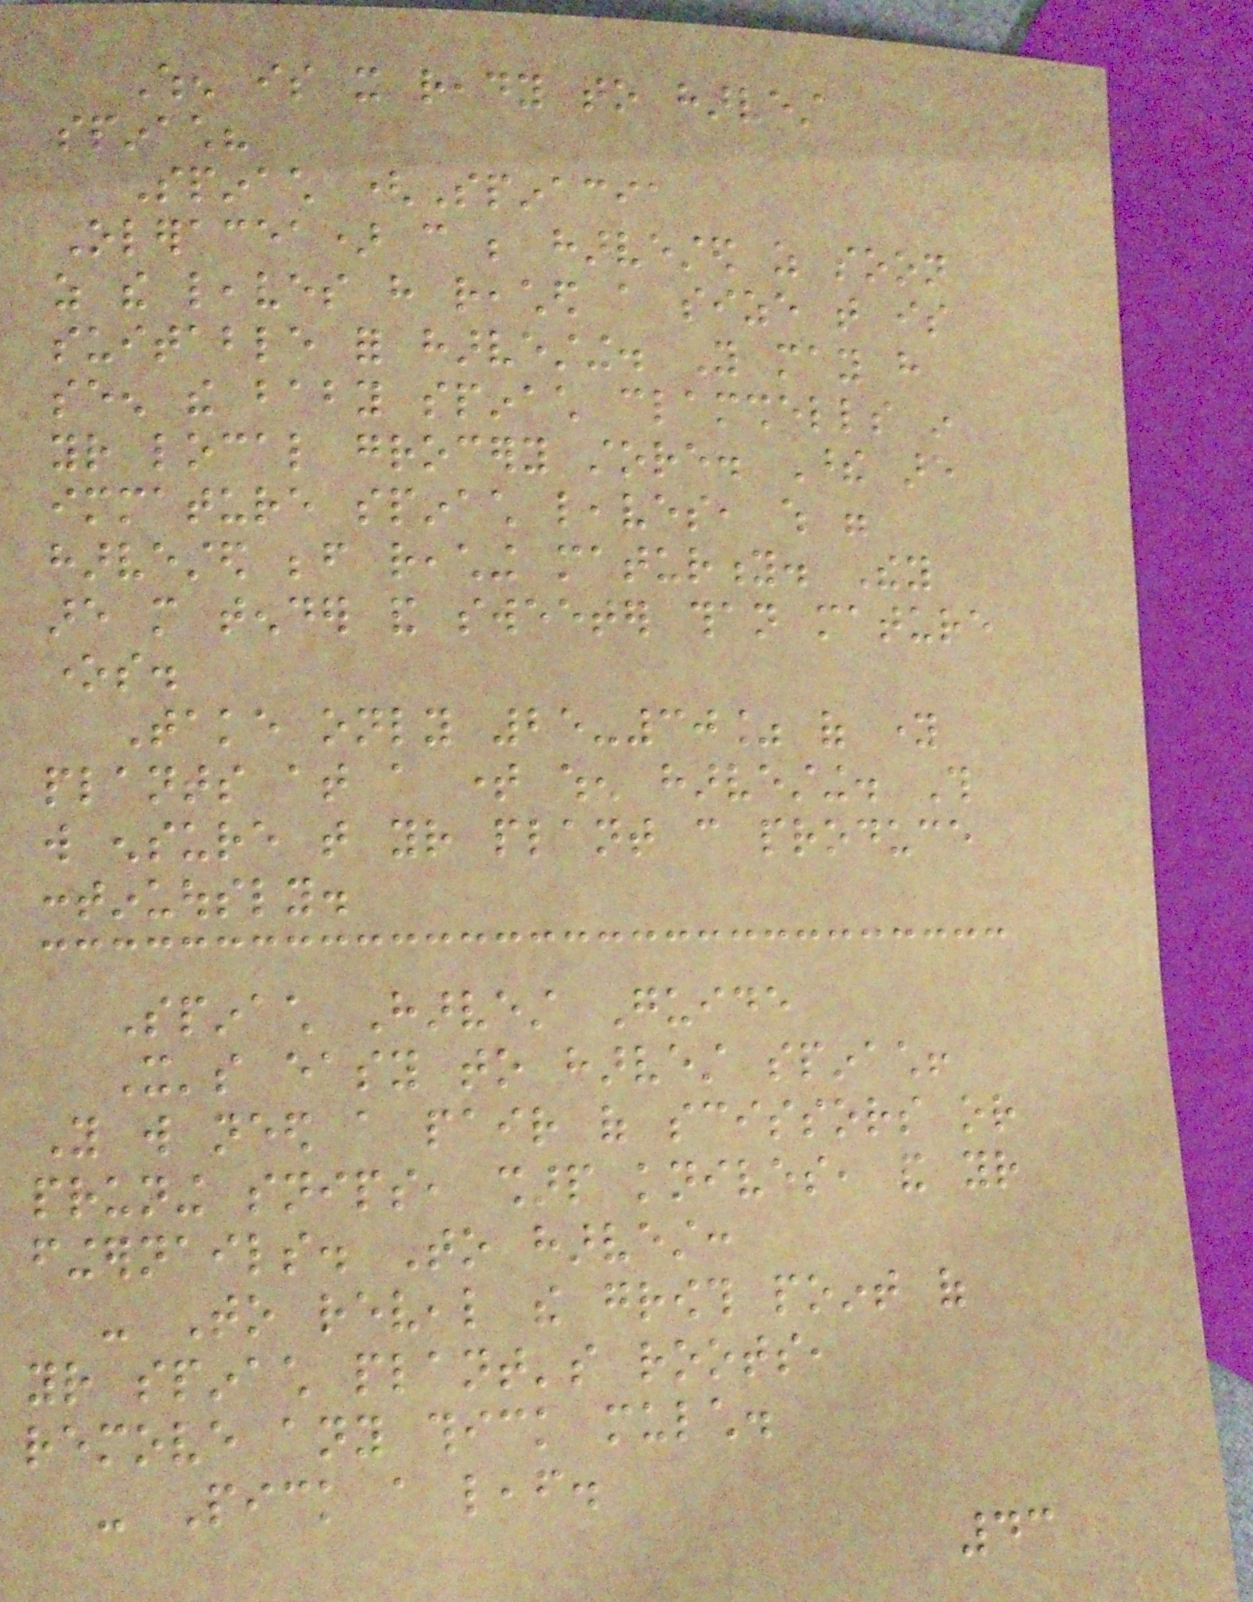When is it ready to harvest
spinach?
Spinach (Spinacia
Oleracea) can be harvested as soon
as the leaves have reached a size that is
suitable for harvesting. You may have
seen the baby spinach clamshells in
your local grocery store. These are
immature spinach leaves, which were
harvested before reaching maturity. They
are more tender and sweeter than mature
ones.
Take only 25-30% of young
plants at a time when harvesting. This
will ensure that your plant can produce
continuously.
Spinach Harvest Guide
It's easy to harvest spinach!
You will need a pair of scissors or
pruning snips, sharp knives, and your
fingernails. To harvest:
- To reveal the growth point of
your spinach plant's roots,
remove any thick mulch.
- Pick a leaf.
43
